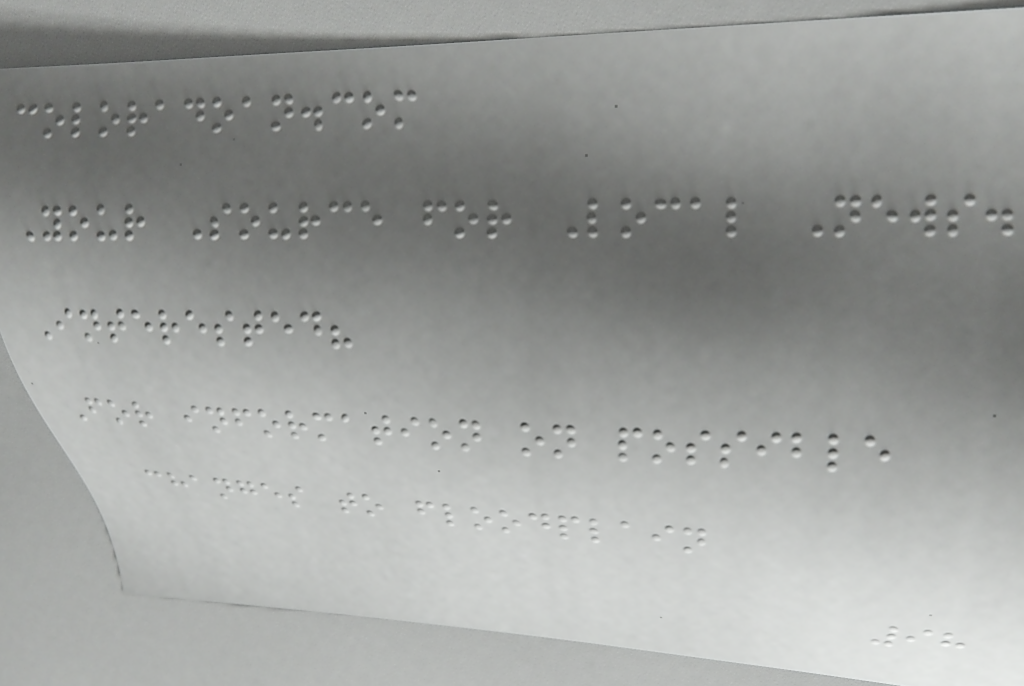coloradoan.com
Your Source for Local News.
Interested?
For information on possible
changes to floodplain
98
